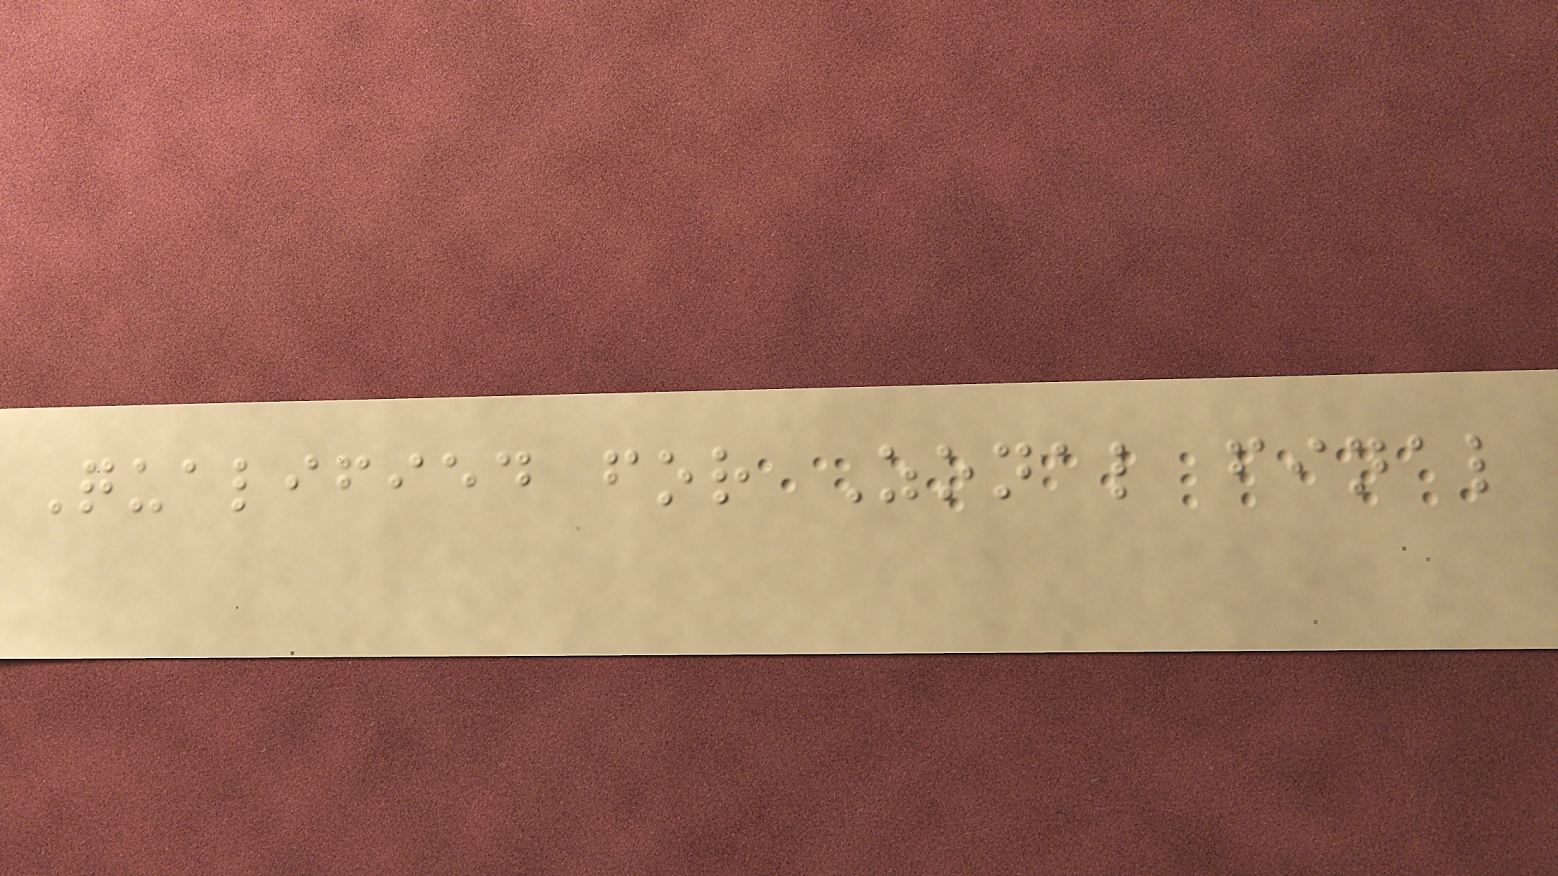Qualified for Zonal final
